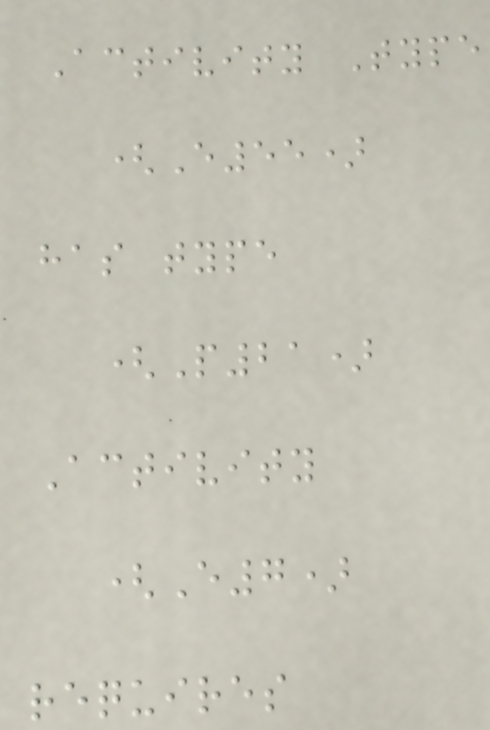Activity Type
(E55)
has type
(P21)
Activity
(E7)
requires
